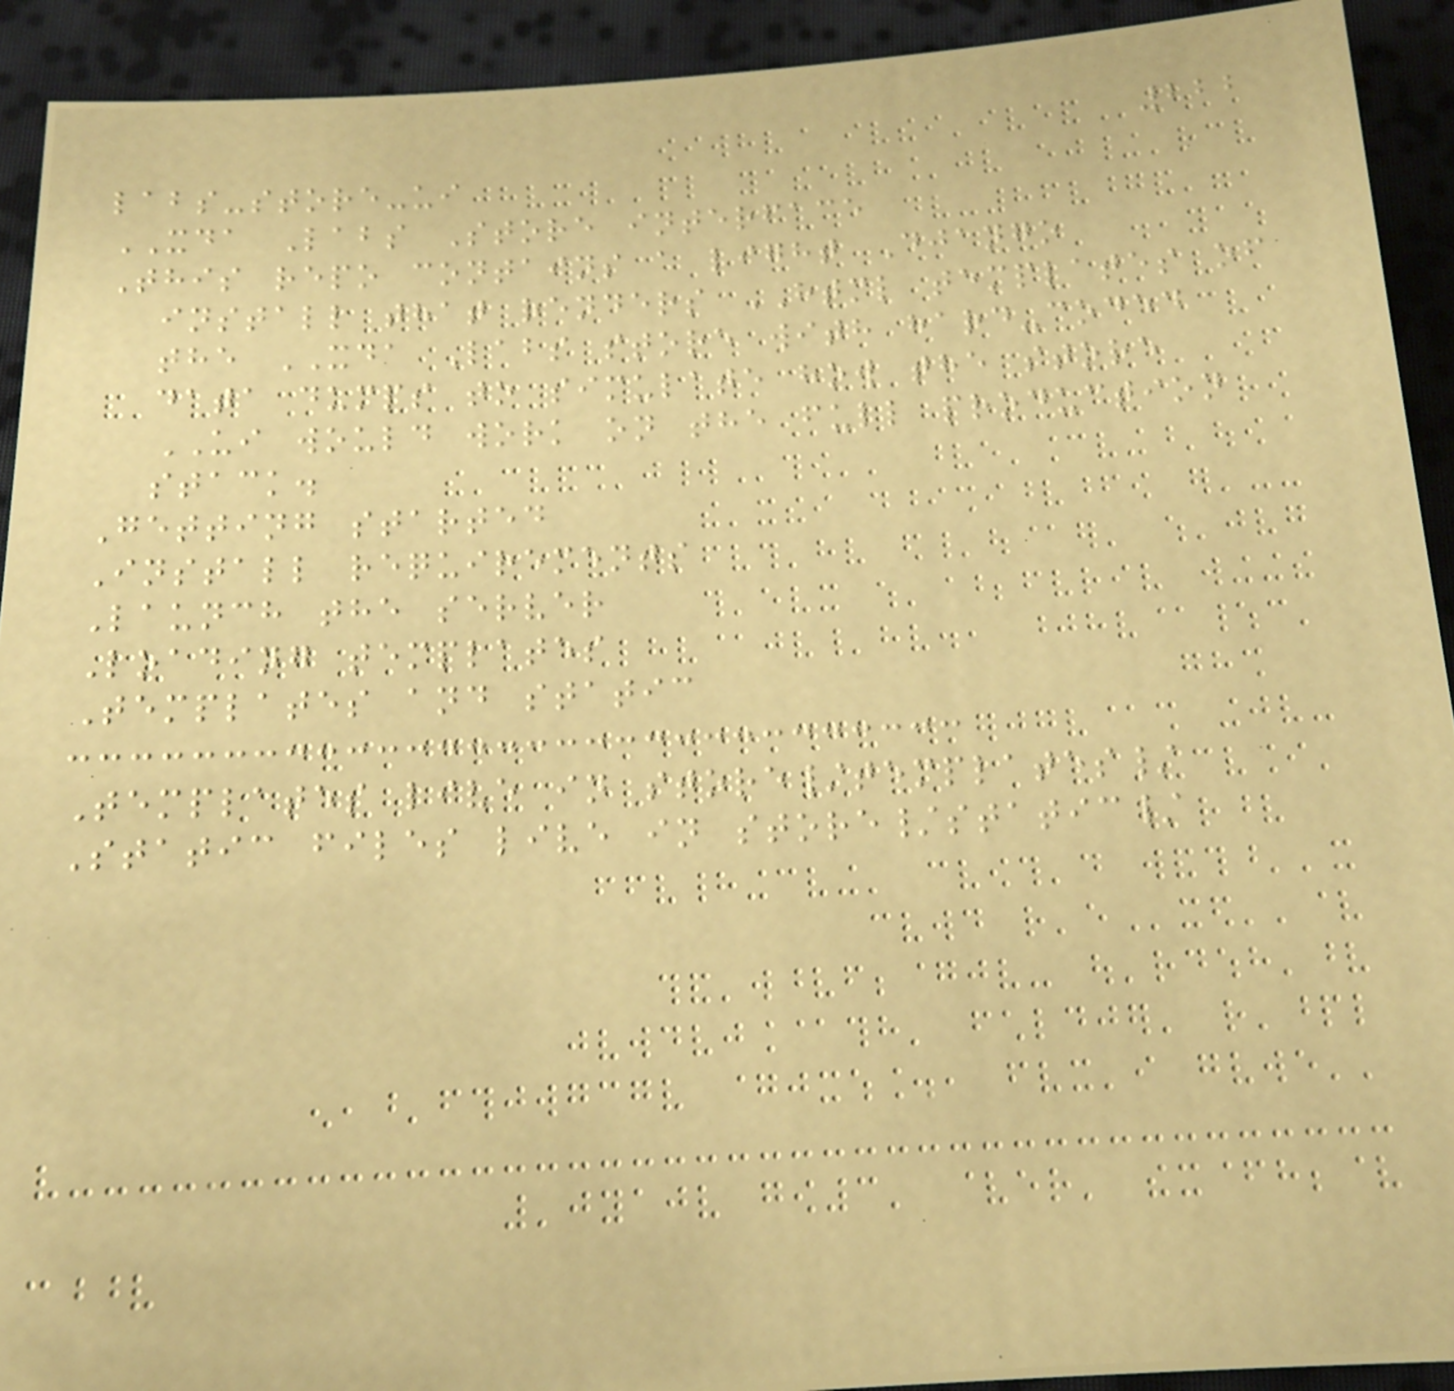222
labs-store-ui
XDA Labs Store interface
This repo contains a light Django
install that renders HTML templates of
the XDA Labs store with hard-coded
data dumps to simulate how the store
UI would work on the full production
stack.
Getting started
Install requirements
Launch the server
Loading templates
Templates and static
Templates live in store/templates/
Static files live in store/static/
